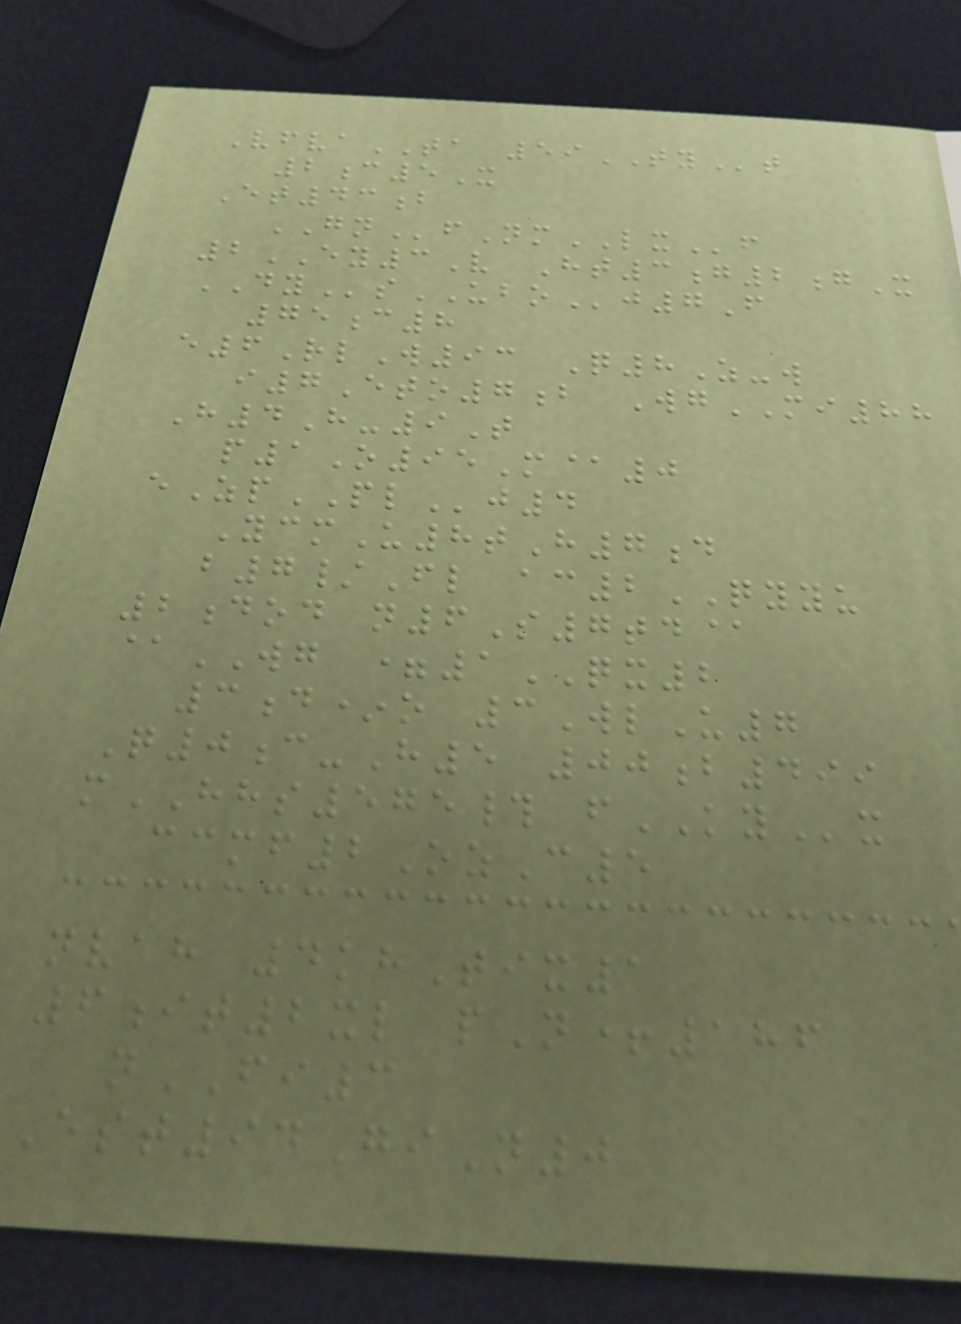VfvaTA 59TYt
2c5X
Et43b
GNfNmLXf
2EY3V Ht3g2gX
DYsUBOj7F
75c8
e6RlW93 Q8Z-w
i7Eto7b WgMI88
H4H-9T
p1O95M@0
eZpPLj4
YcmU8tH7d
b7/Fl ac2QYYU
2dod n6S7td@
@WG =1QX2
3d*o 3WlU7
Q0c-H5 00b499
mHHS575# fKYx
ccmf2OzC5
nvah 4khTix1
6it2xl pN+186
nFI3
Est94GiN0
